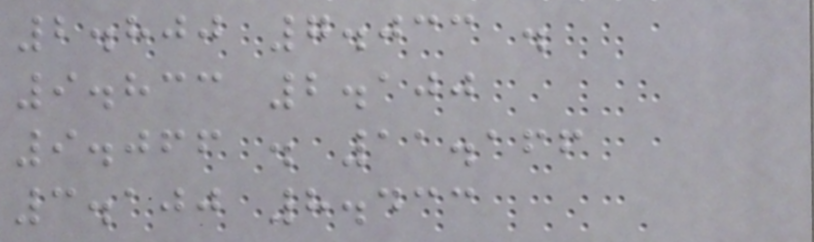2.800 7.033 .
9.833 2.100
9.066 . 11.166
3.100 8.433
